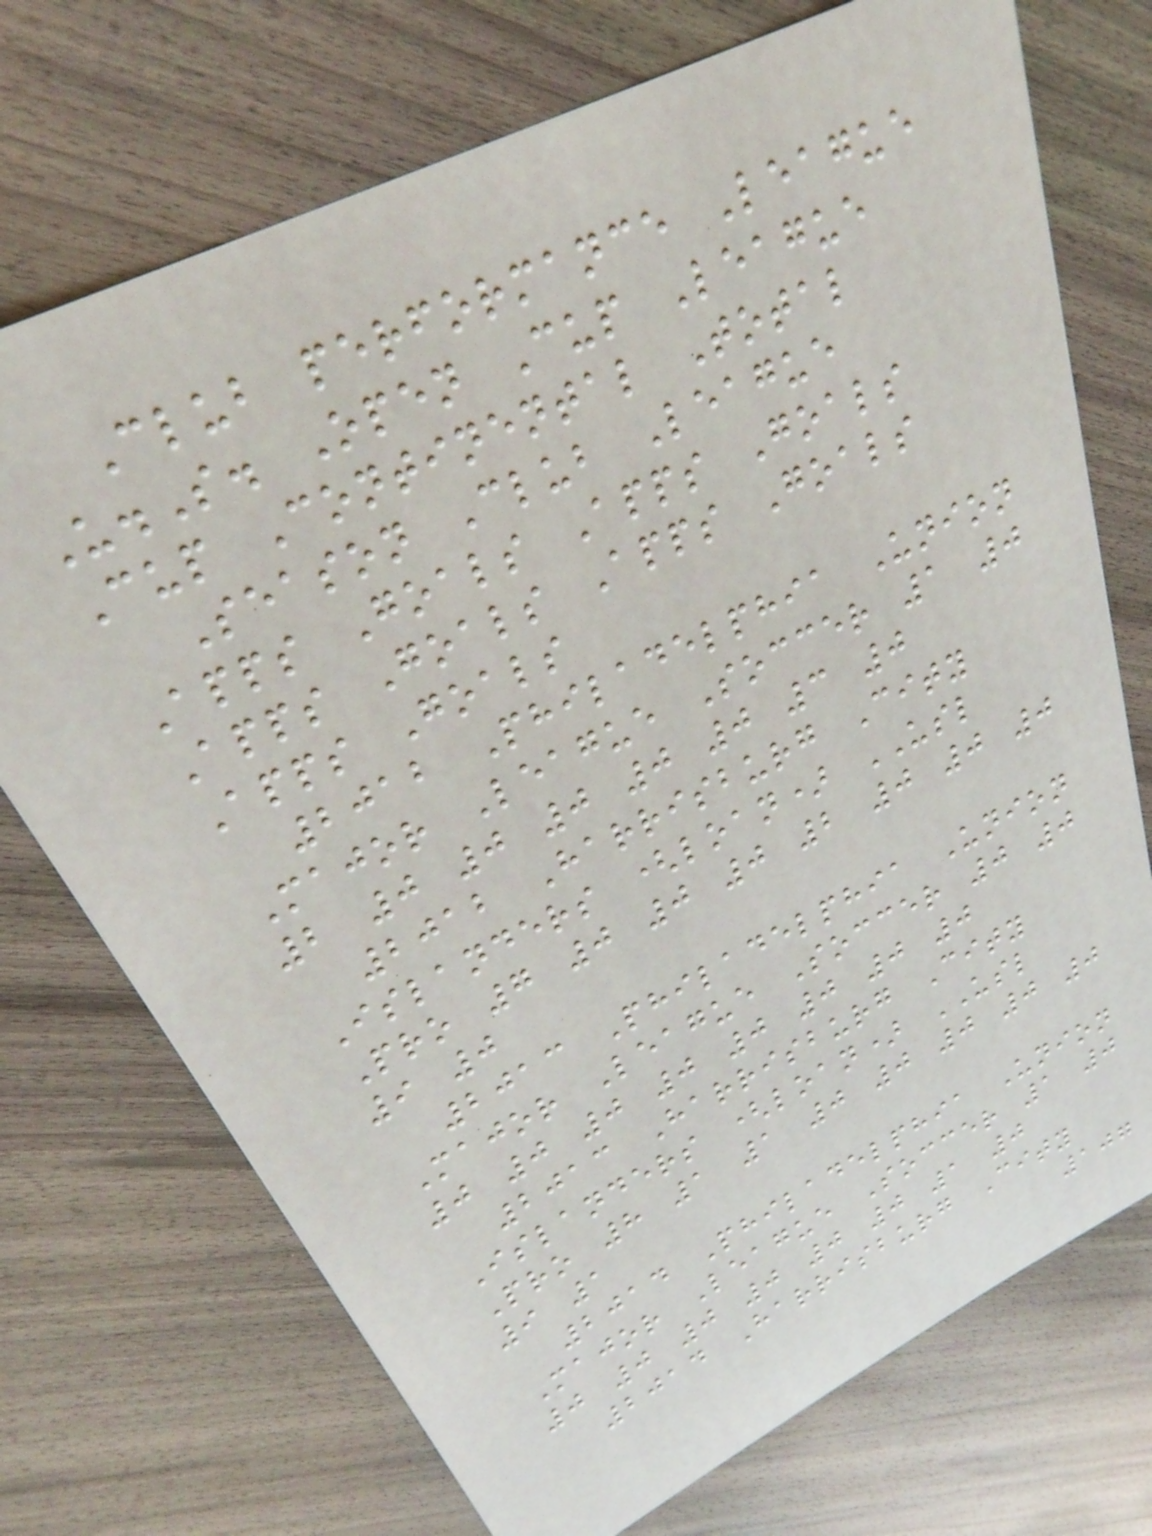Club performance League
U.S. Open Cup League
Cup Continental Total
Season Club League
Apps Goals Apps Goals
Apps Goals Apps Goals
Apps Goals
2012 Philadelphia Union
Major League Soccer 1 0
2 0 0 0 0 0 3 0
2012 Harrisburg City
Islanders (loan) USL
Pro 7 0 0 0 2 0 0 0
9 0
2013 Philadelphia Union
Major League Soccer 0 0
0 0 0 0 0 0 0 0
2013 Harrisburg City
Islanders (loan) USL
Pro 8 1 1 0 0 0 0 0
9 1
2014 Philadelphia Union
Major League Soccer 1 0
0 0 0 0 0 0 1 0
2014 Harrisburg City
107
